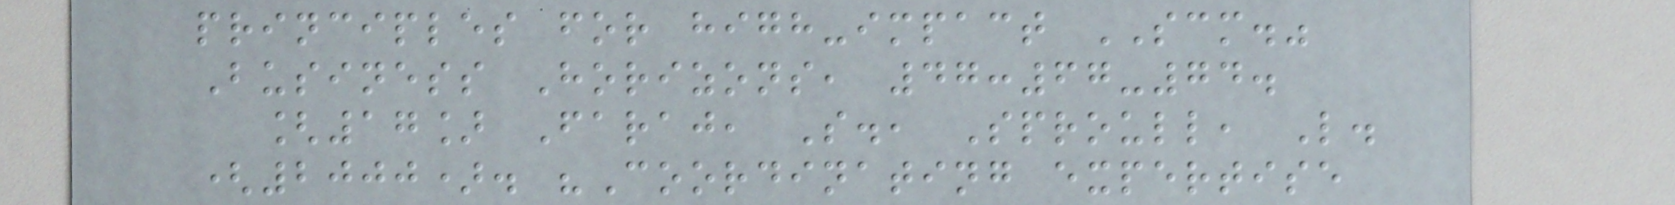principles for high-impact SCM."
Business Horizons, 47:67-74.
[17] Faraj, S., Sproull, L.
(2000). "Coordinating expertise
